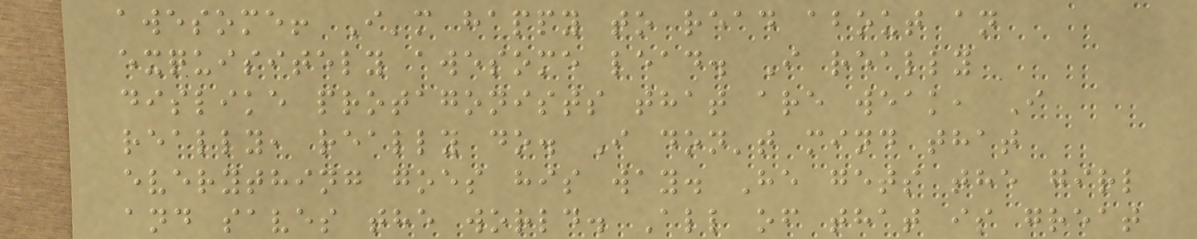awesome! I'm happy to read about an
exquisitely awesome lead. I really
dislike protagonists that are weak, I
really, really do. I don't mind that
everything goes his way. He gets the girl
and saves the world. All of that is great
